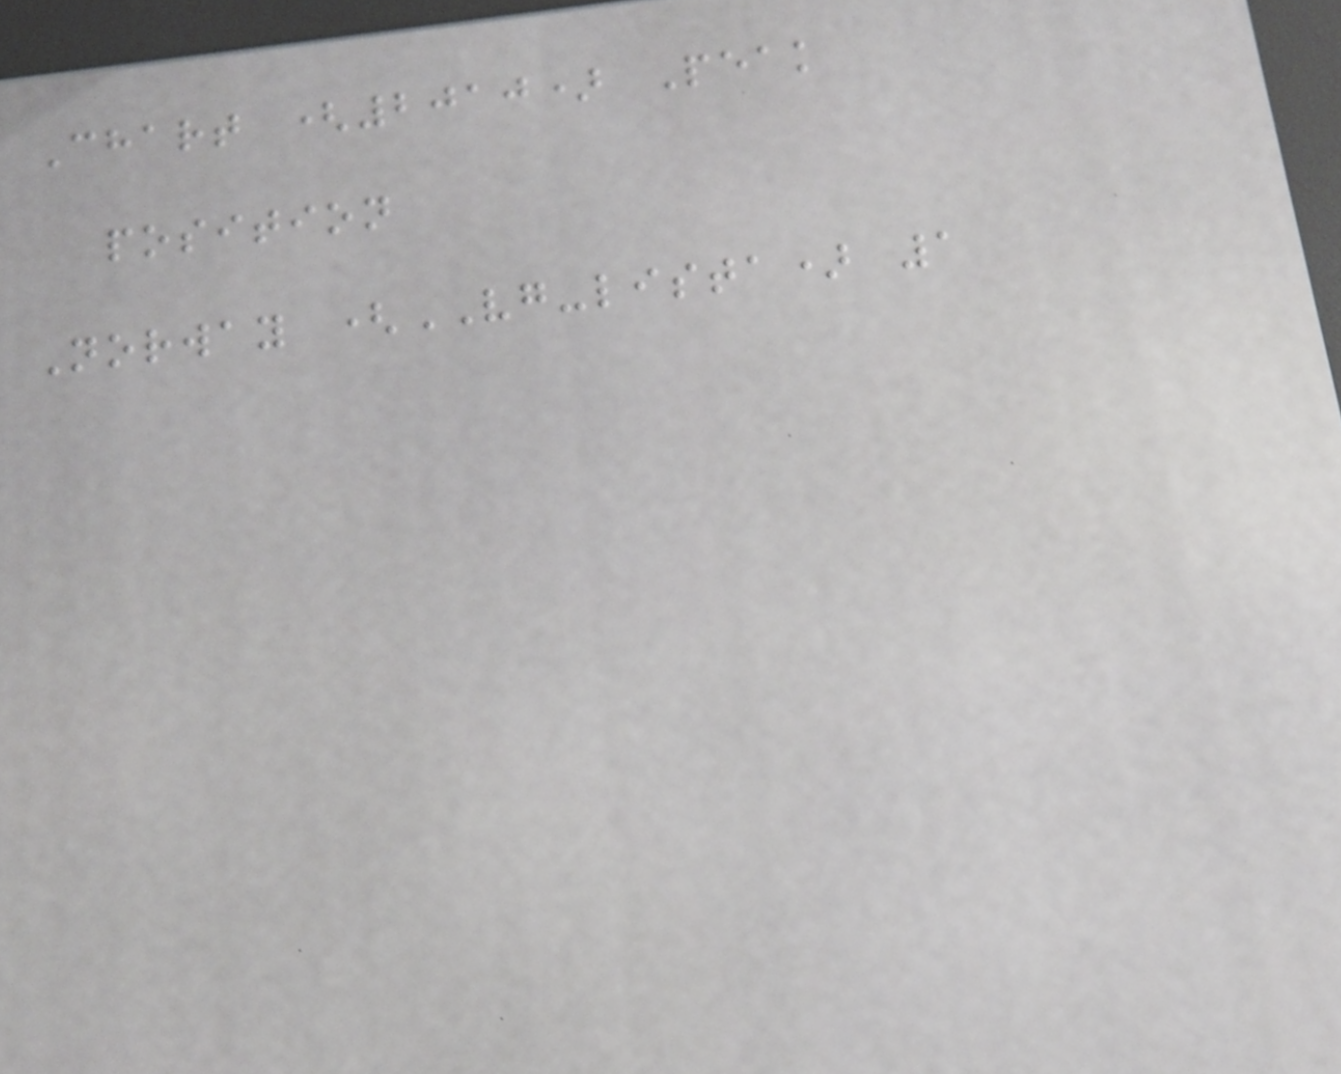Chart (2010) Peak
position
Norway (VG-lista) 1
